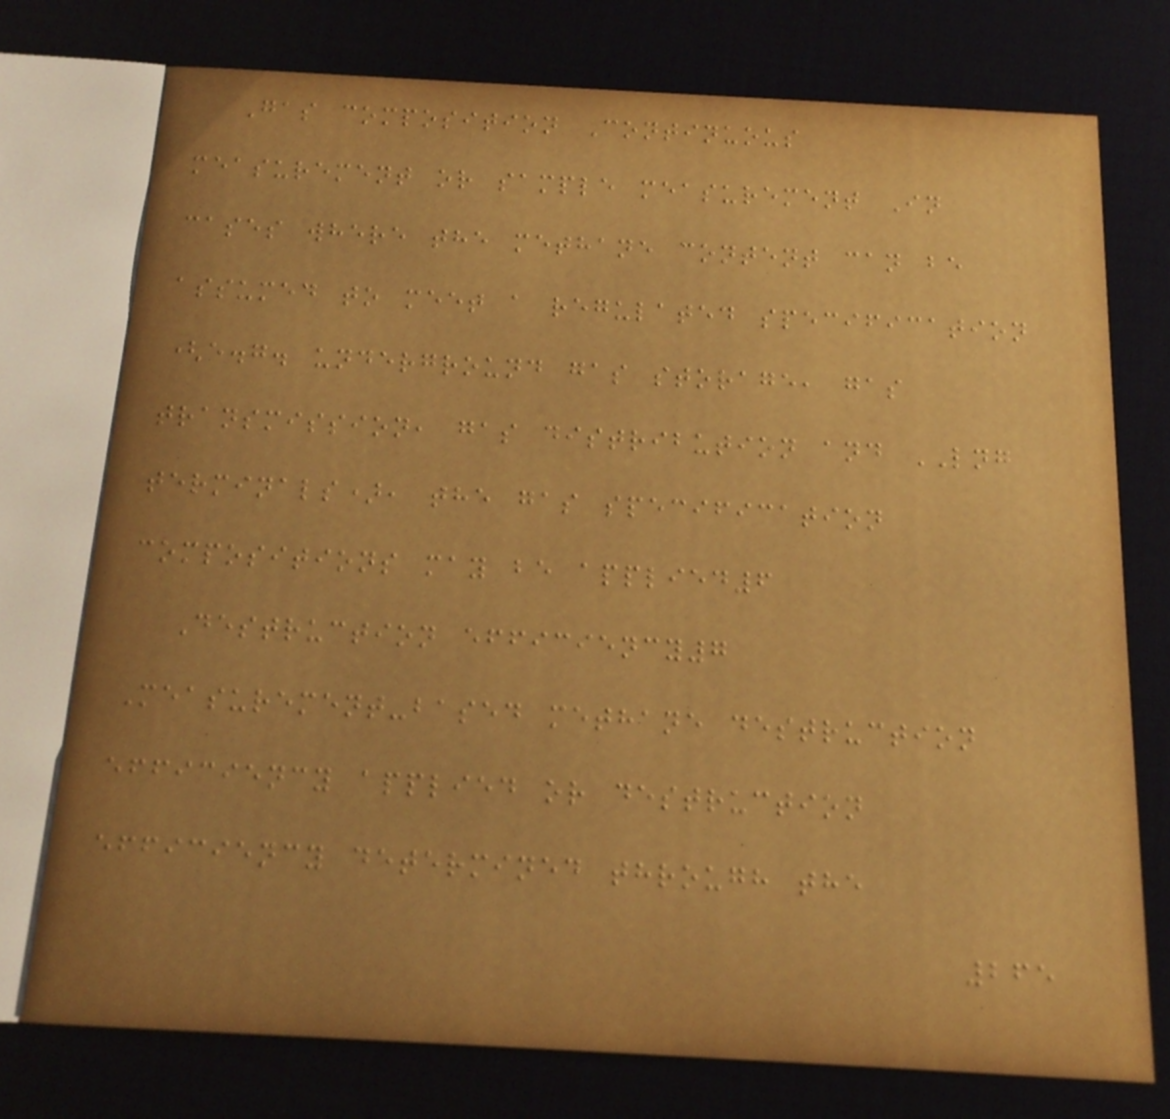Gas composition Continuous
measurement or sample measurement In
cases where the methane content can be
assumed to meet a regulated specification
(e.g. underground gas storage, gas
transmission, gas distribution and LNG
terminals), the gas specification
compositions may be applied6
Destruction efficiency7
Measurement-based methane destruction
efficiency applied or destruction
efficiency determined through the
265
